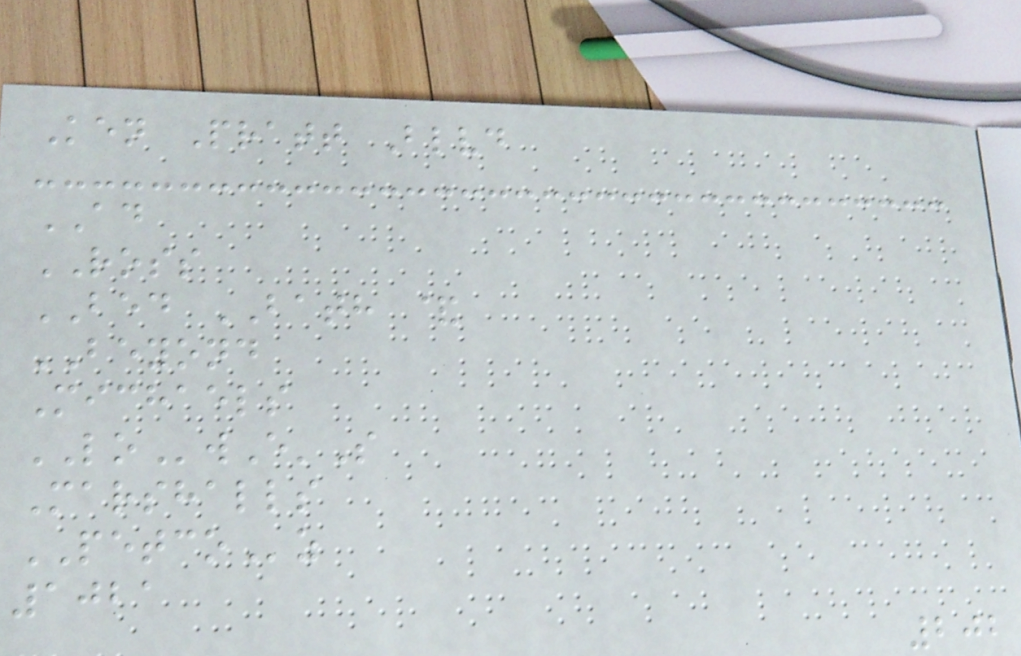Ken Pratt Blvd
AD
ROSS
BED BATH &
BEYOND
Michaels
LOwE'S
Marshalls
PETCOz
1021
202
